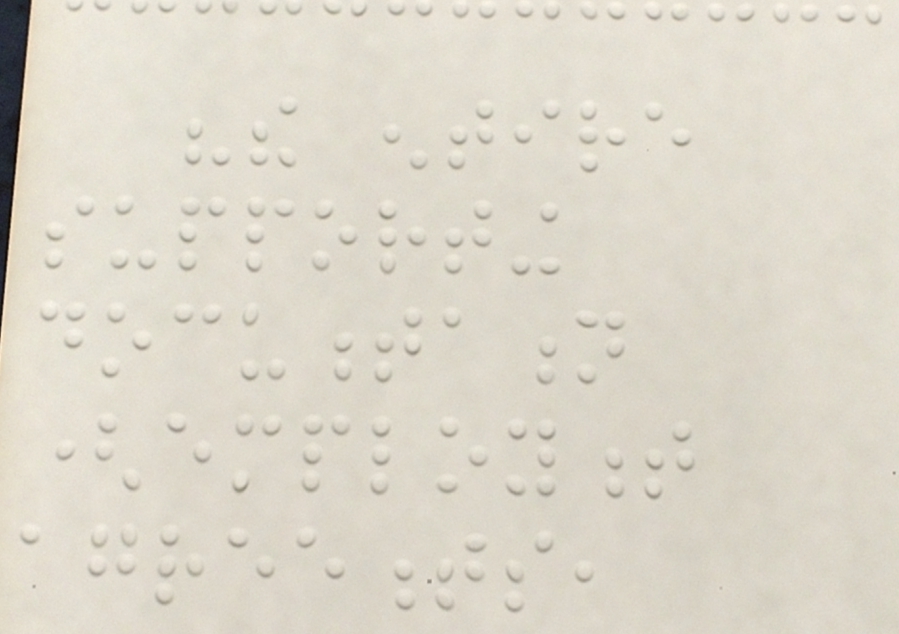"the entire
supporting
documentation
(employment
agreements,
